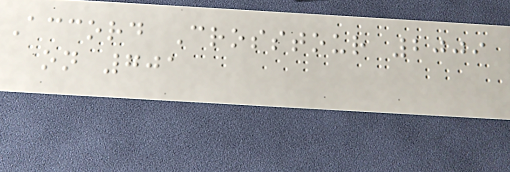Accord Crosstour 2009
on 701
